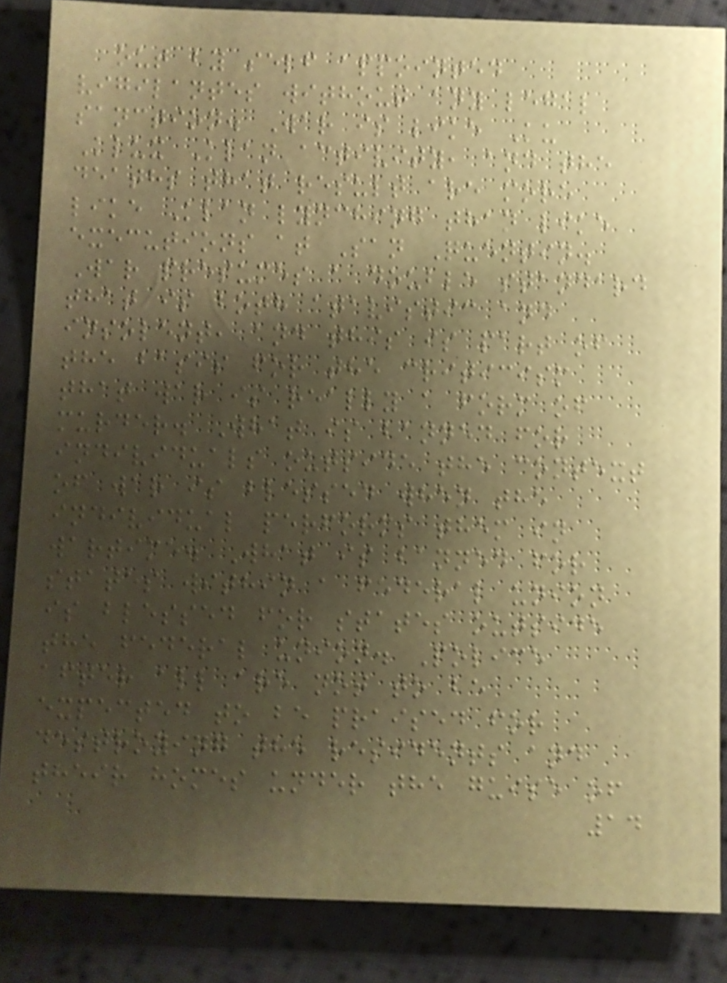out by self appointed
vigilantes without any legal
sanction. War is like Ku
Klux Klan activity, and the
deaths that result are more
like Klan lynching than like
executions at San Quentin.
War presumes a double standard
that is both atavistic and
insolent, and this is part of
the basis for the criticism
that war is really a form of
murder. What is banned for
individuals outside the context
of war is blessed when the
individual performs them in
wartime. What is banned for
states within a federal union
is blessed for states outside
the federal union. Police
after all are not to be
expected to be praised for
destroying the residents and
their homes under the guise of
14
